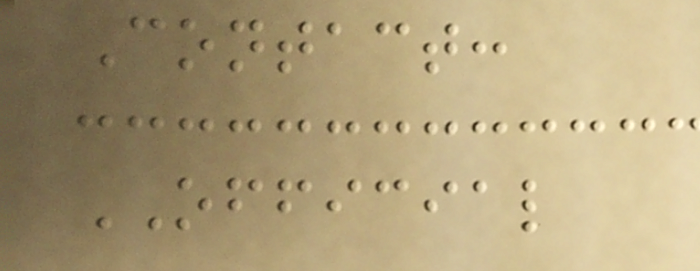Contact:
OFFICIAL
